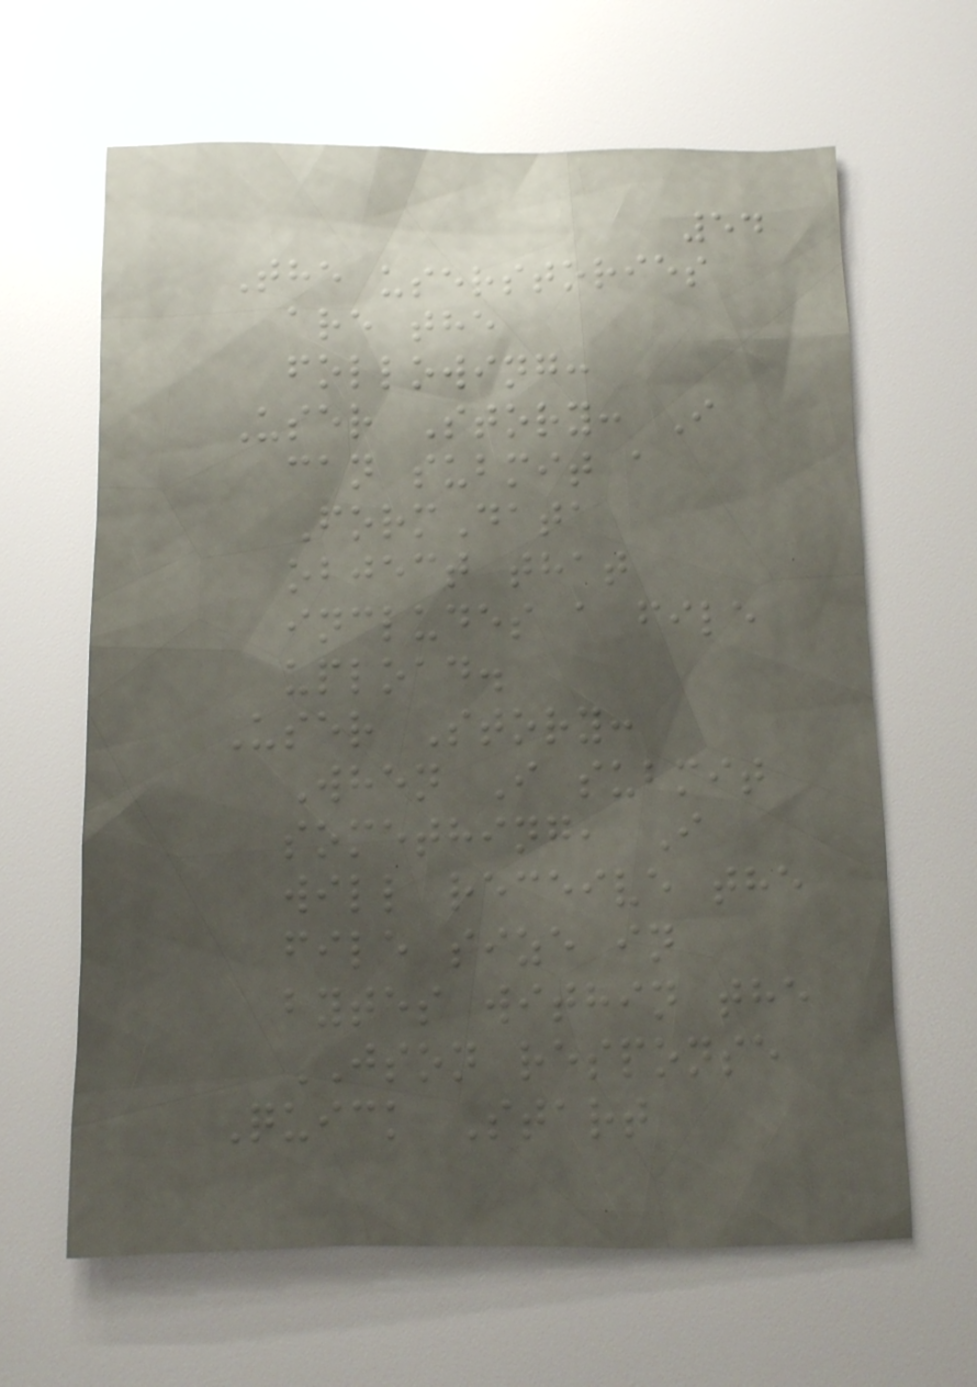54
The userstories
are the
following:
User Story: I
can submit a
FormData
object that
includes a file
upload.
User Story:
When I submit
something, I
will receive the
file size in
bytes within the
JSON response
Quick Start
